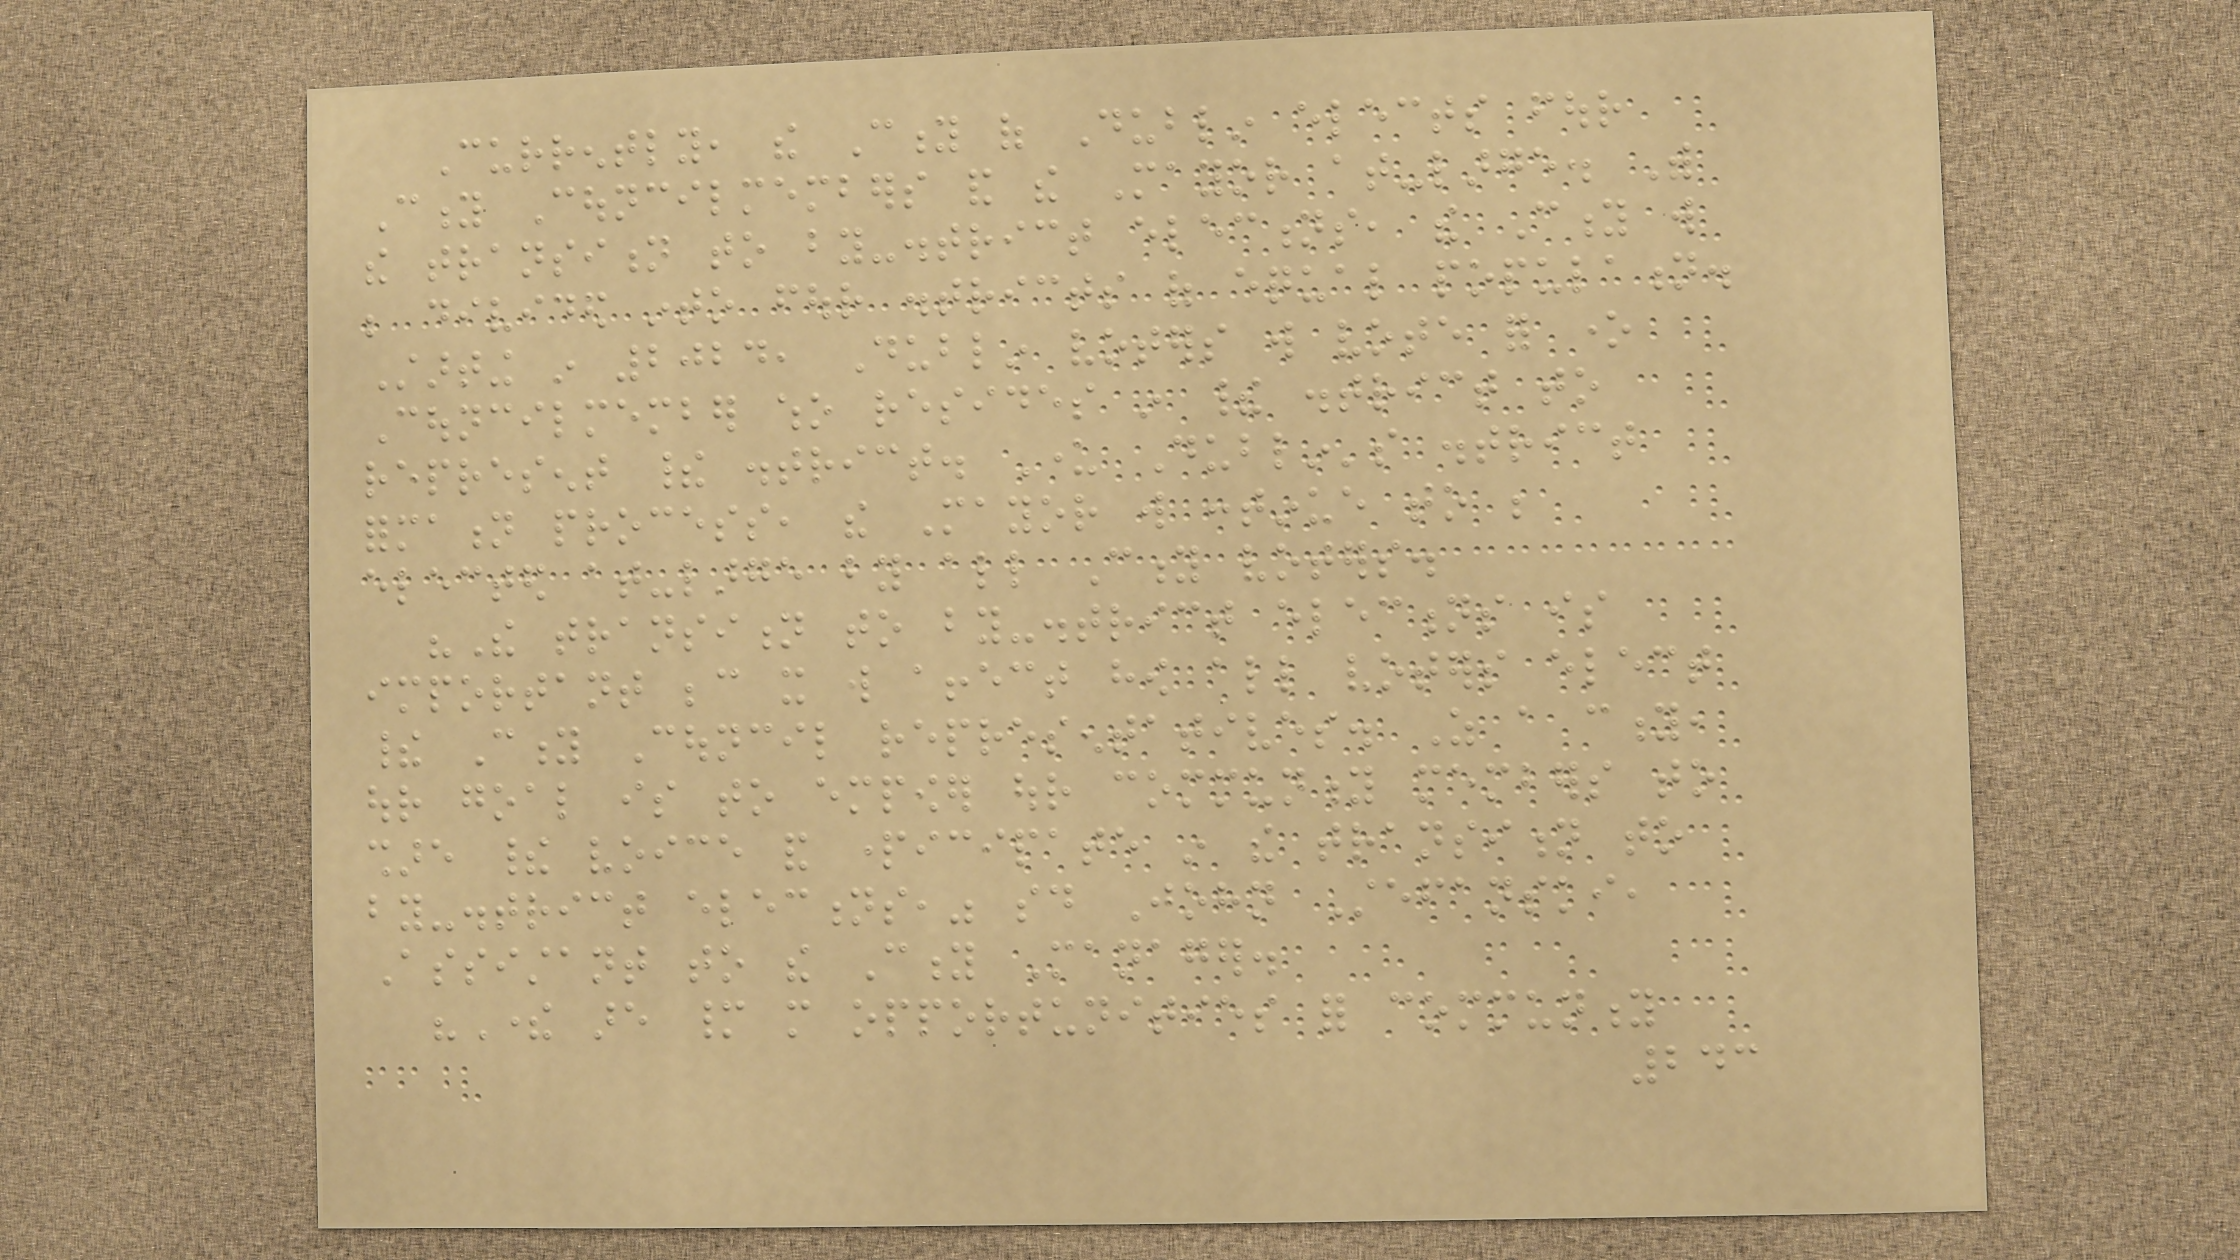Currently, the City of Dublin elects four
City Councilmembers and the Mayor at-large. With
the transition to by-district elections, the City will
be divided into four districts of equal population.
Starting in 2024, Dublin voters will vote for one
Councilmember who resides in their district to
represent their district. Under Dublin's district
formation process, the Mayor will continue to be
elected at-large by all City voters.
"The transition to by-district elections is
important because it will affect how all voters elect
their City Council representatives. As a city,
our goal is to empower our community members to
share their voice and participate in the transition to
by-district elections," said John Stefanski,
Assistant to the City Manager.
"There are many more opportunities for community
243
